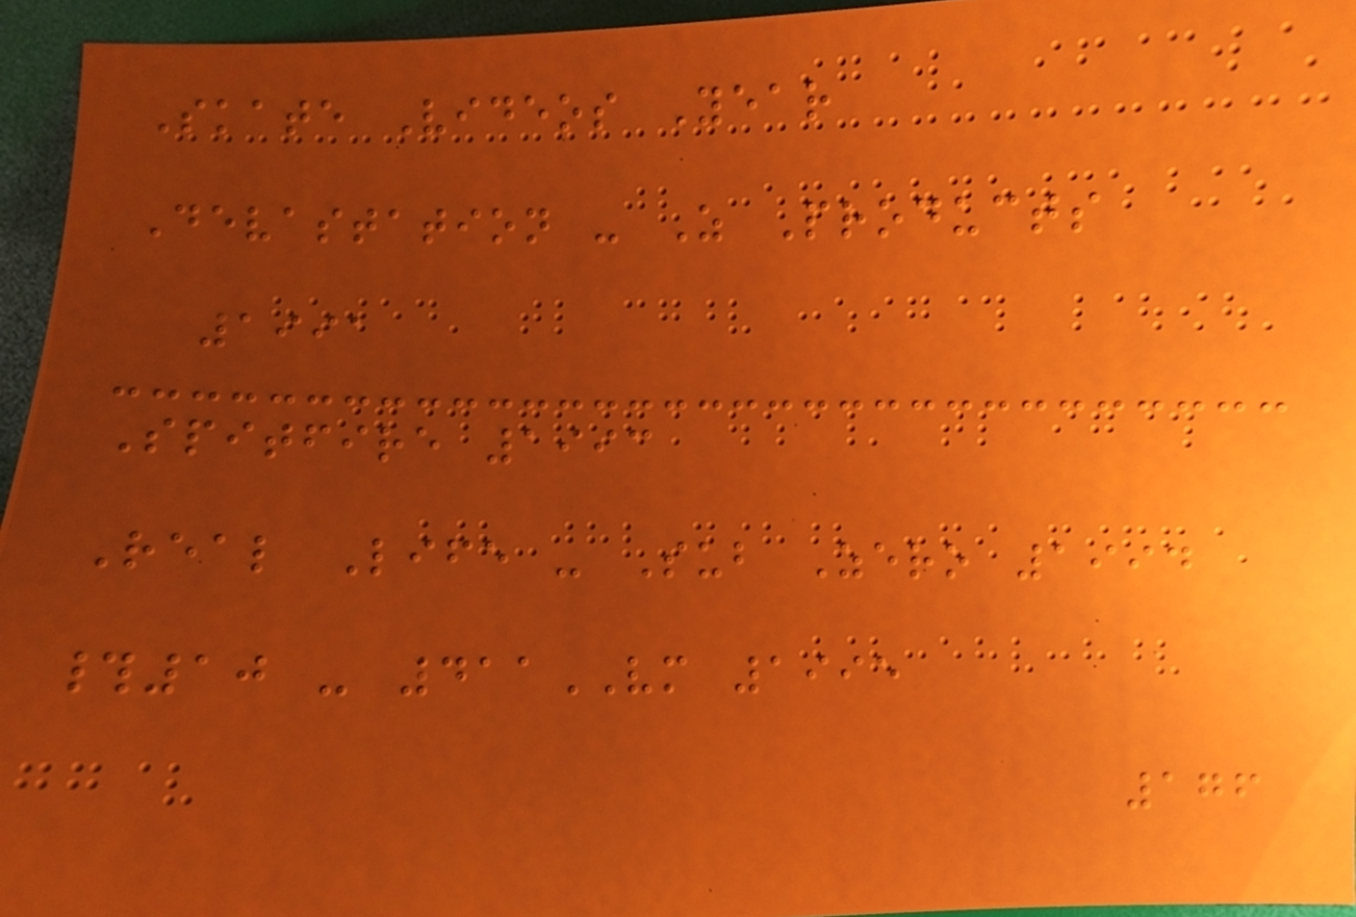Skate Videos Year
Devastation - Z Products
1991
Spitfire 1993
Real Life - Sub Zero 1994
#10 - 411VM 1995
176
